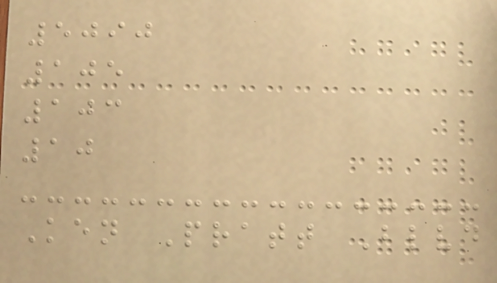5090
105
103
10
Ken Pratt Blvd
